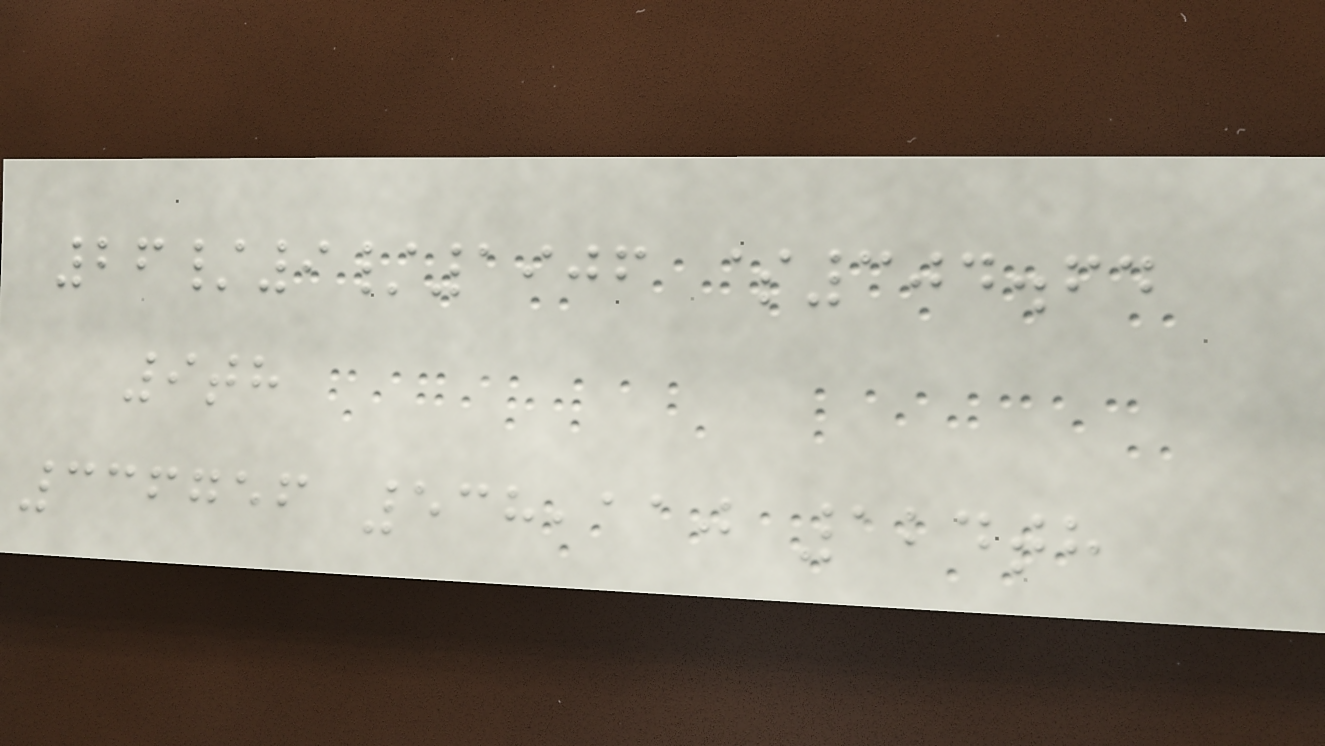26/9/1906 $304.64
9th
336756 538,110 124th
